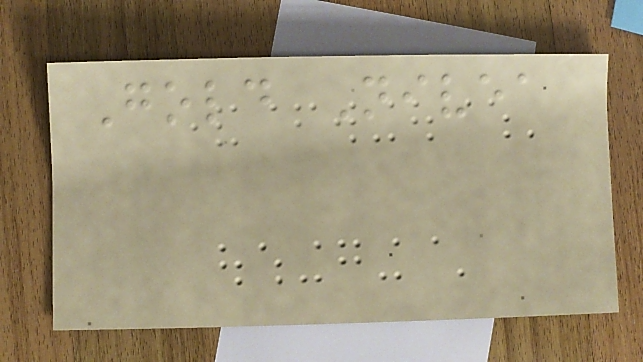Gold Nivea
